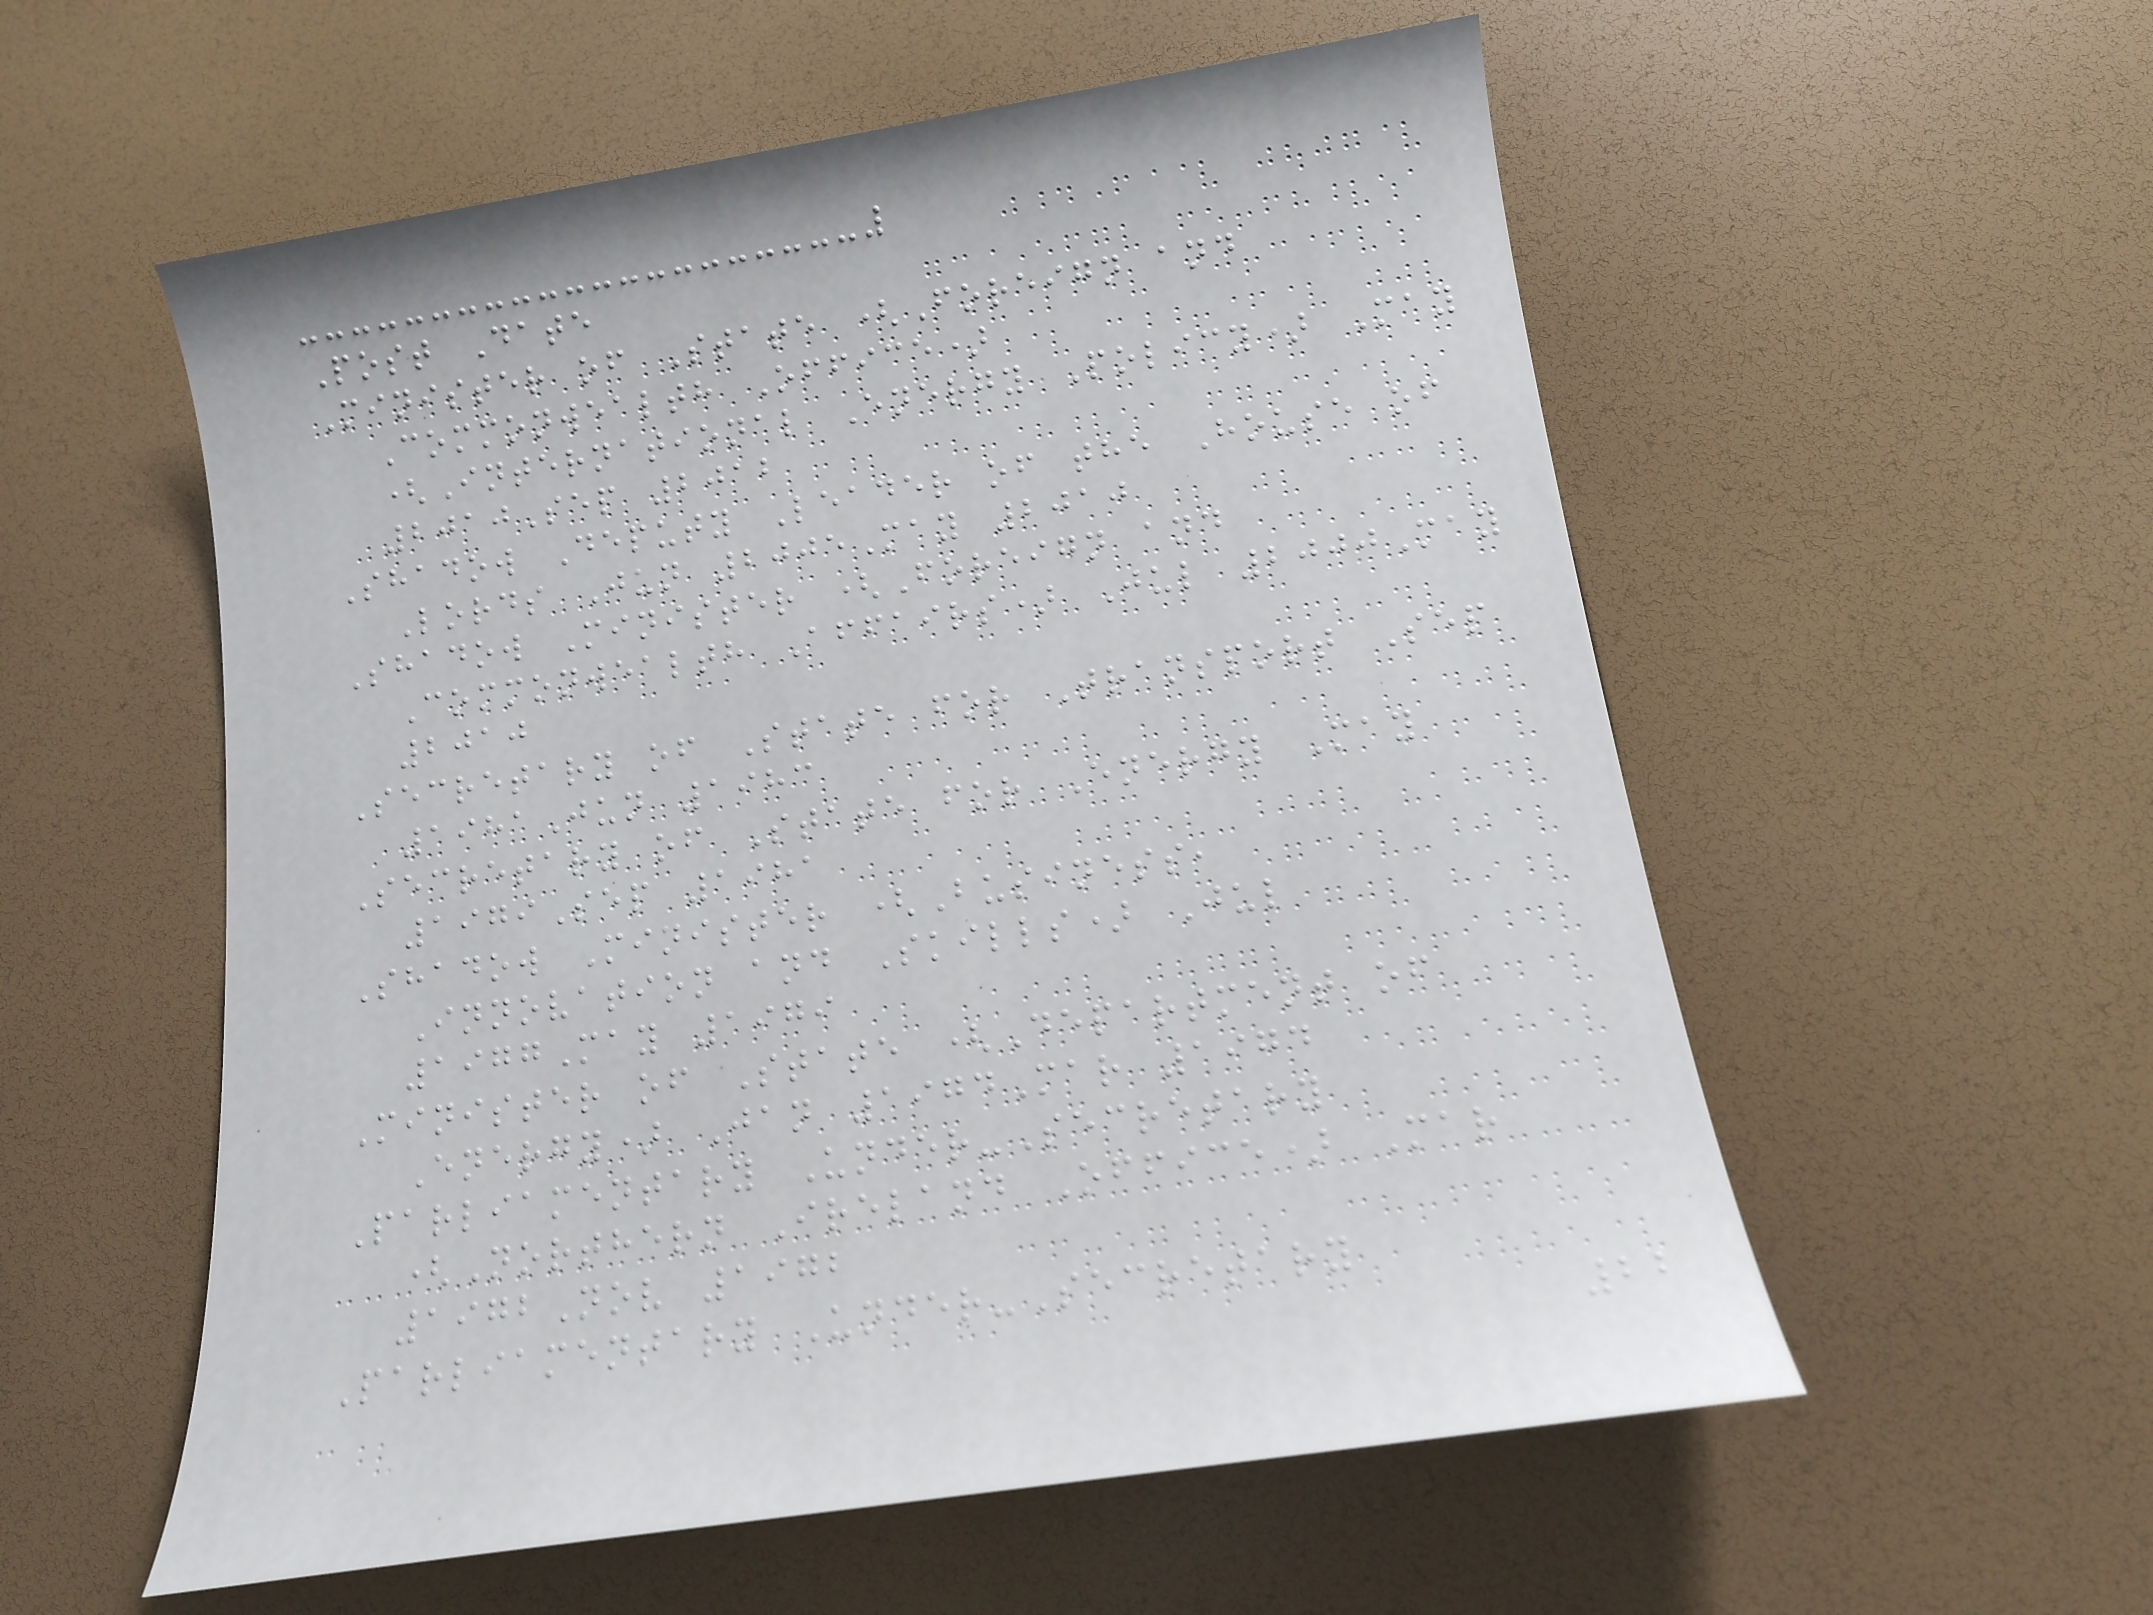Post Date
Minister of State (Foreign and
Commonwealth Office)
(International Energy Policy) May
2010Sep 2012
Shadow Deputy Leader of the House of
Lords Jun 2005May 2010
Shadow Minister (Foreign and
Commonwealth Affairs) Jul 2000May
2010
Secretary of State for Transport Sep
1981Jun 1983
Secretary of State for Energy May
1979Sep 1981
Shadow Minister (Business,
Innovation and Skills) Jul
1977May 1979
Minister of State (Department of
Energy) Jan 1974Mar 1974
Parliamentary Under-Secretary
(Northern Ireland Office) Mar
1972Nov 1972
Parliamentary Under-Secretary
22
